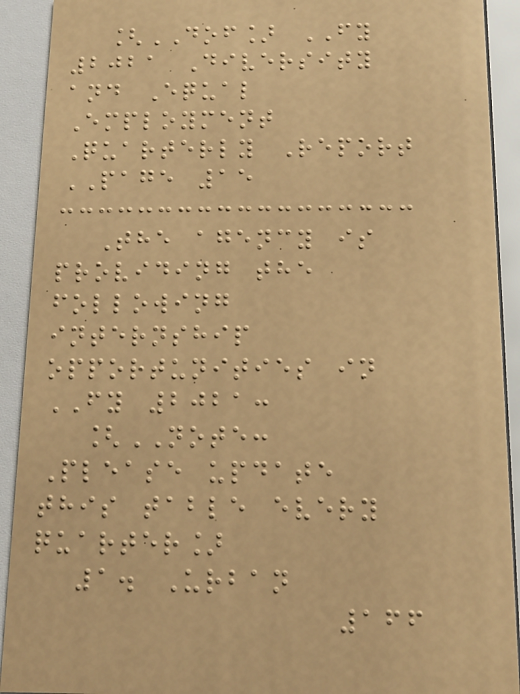[DOF] FY
2021 Diversity
and Equal
Employment
Quarterly Report
PAGE 15
The agency is
providing the
following
internship
opportunities in
FY 2021:
[NOTE:
Please update
this table every
quarter]
1. Urban
166
